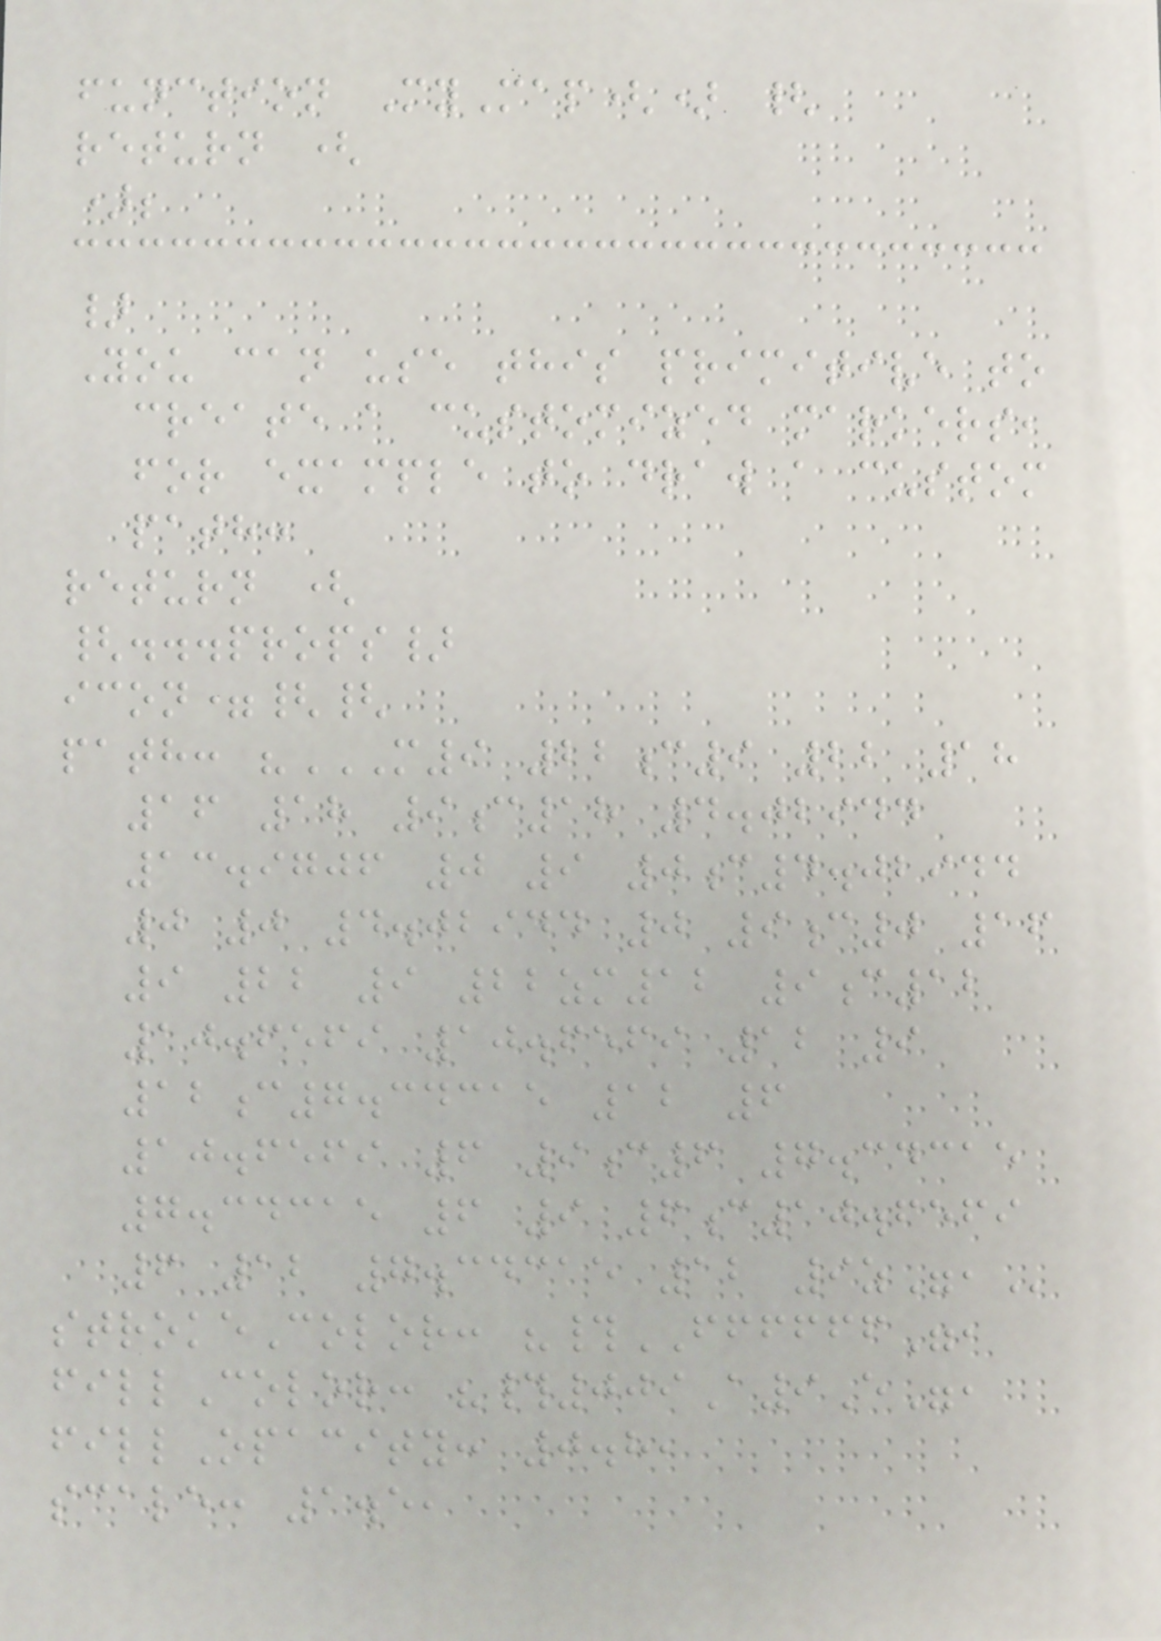function MyMap() {
return (
);
}
You can use this primitive to
create a customized markers,
for example to draw a custom
path:
return (
{...props}
icon={{
path: "M9 22C9 22 18
16 18 9C18 4.02944
13.9706 0 9 0C4.02944
0 0 4.02944 0 9C0 16
9 22 9 22ZM12 9C12
10.6569 10.6569 12 9
12C7.34315 12 6
10.6569 6 9C6 7.34315
7.34315 6 9 6C10.6569
6 12 7.34315 12 9Z",
strokeColor: "#FFFFFF",
fillColor: "#009A9E",
fillOpacity: 0.8,
scale: 1.5,
